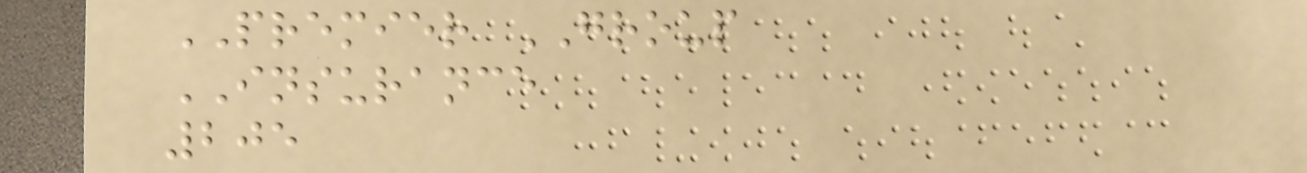PREMIER GROUP
INSURANCE
205
